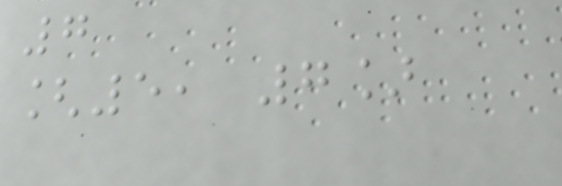7
[5, 7]
